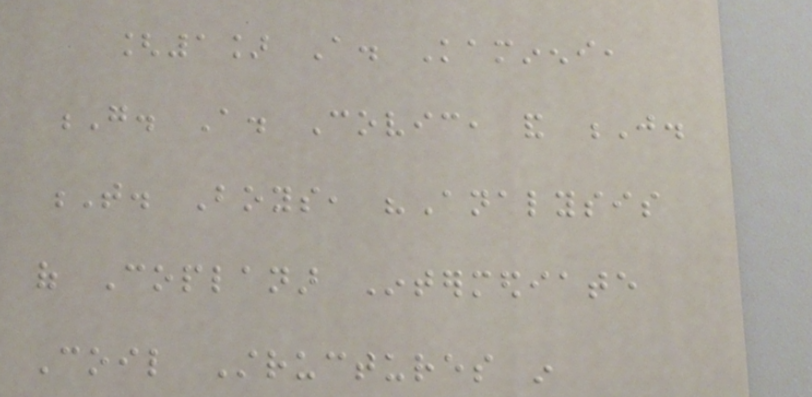[1] A. Kamineni,
G. A. Covic, and J.
T. Boys, "Analysis
of Coplanar Intermediate
Coil Structures in
